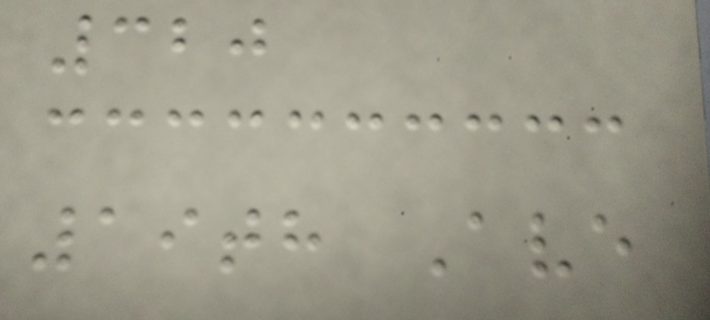320
19th Ave
